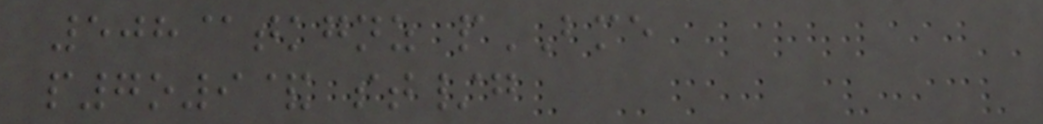508@tkgnz pBME
p7o9& st/g
